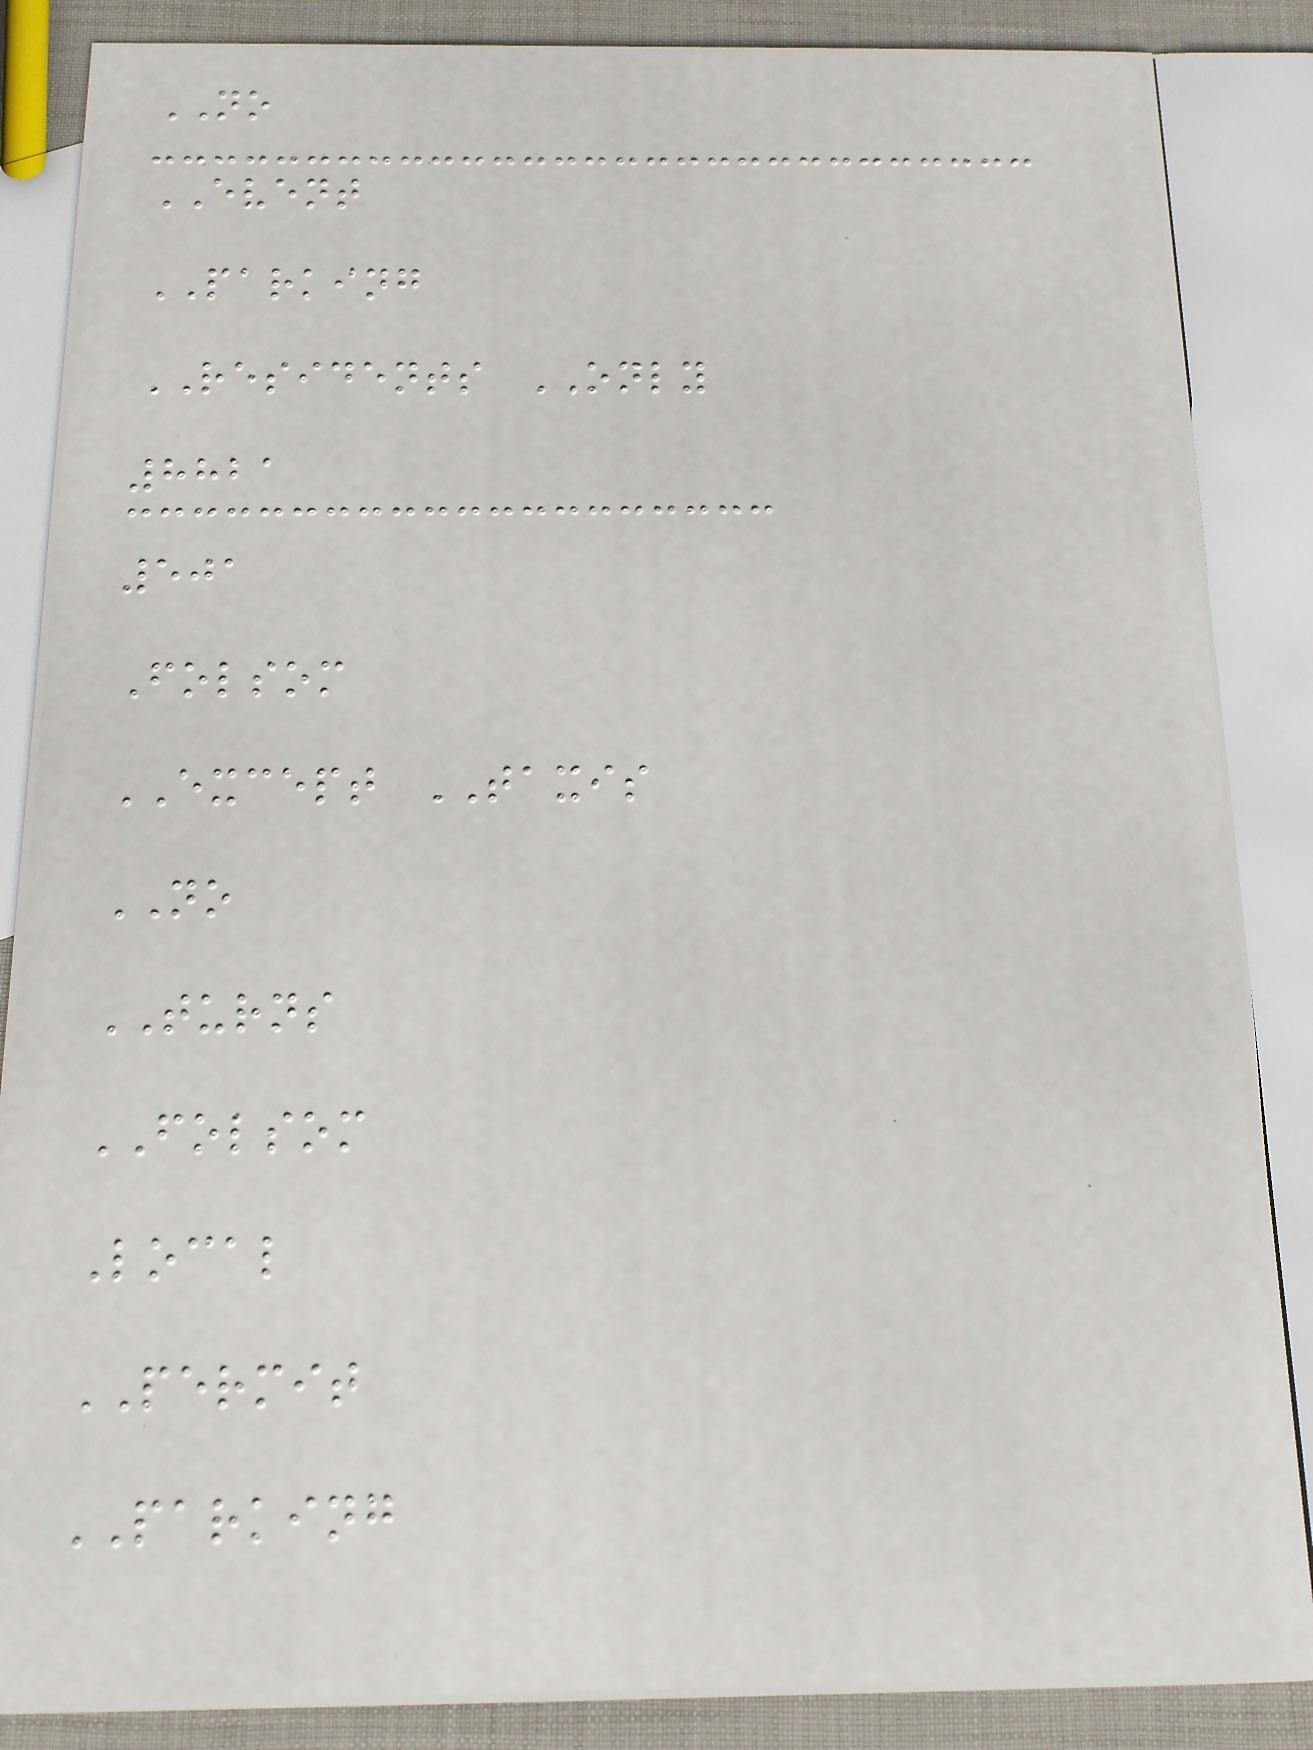NO
EVENT
PARKING
RESIDENTS ONLY
8821
501
Folsom
EXCEPT TAXIS
NO
TURNS
FOLSOM
Local
PERMIT
PARKING
